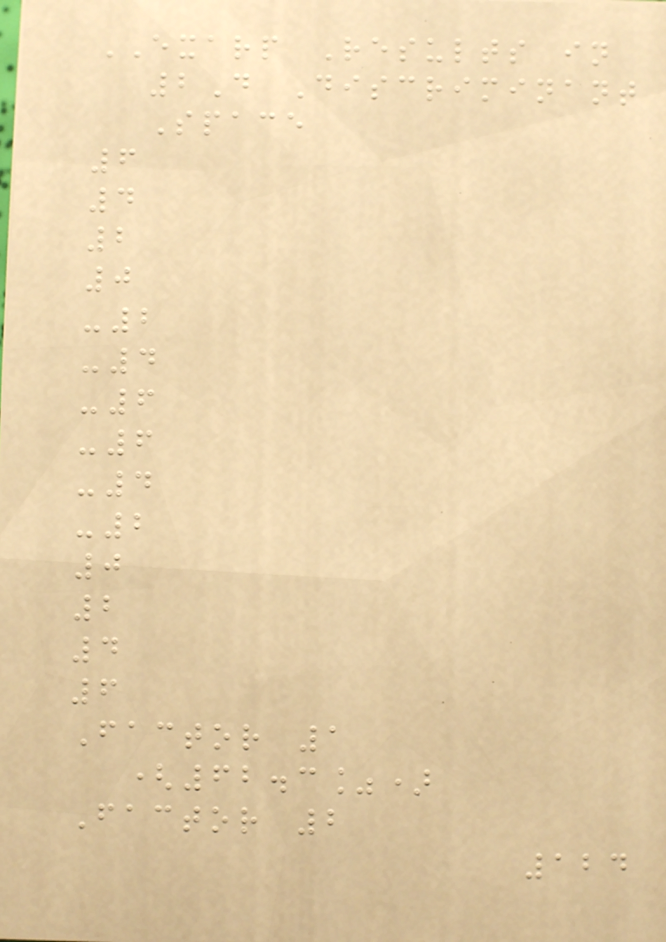EXARP Results in
2D Discriminant
Space
6
4
2
0
-2
-4
-6
-6
-4
-2
0
2
4
6
Factor 1
(62.3%)
Factor 2
124
